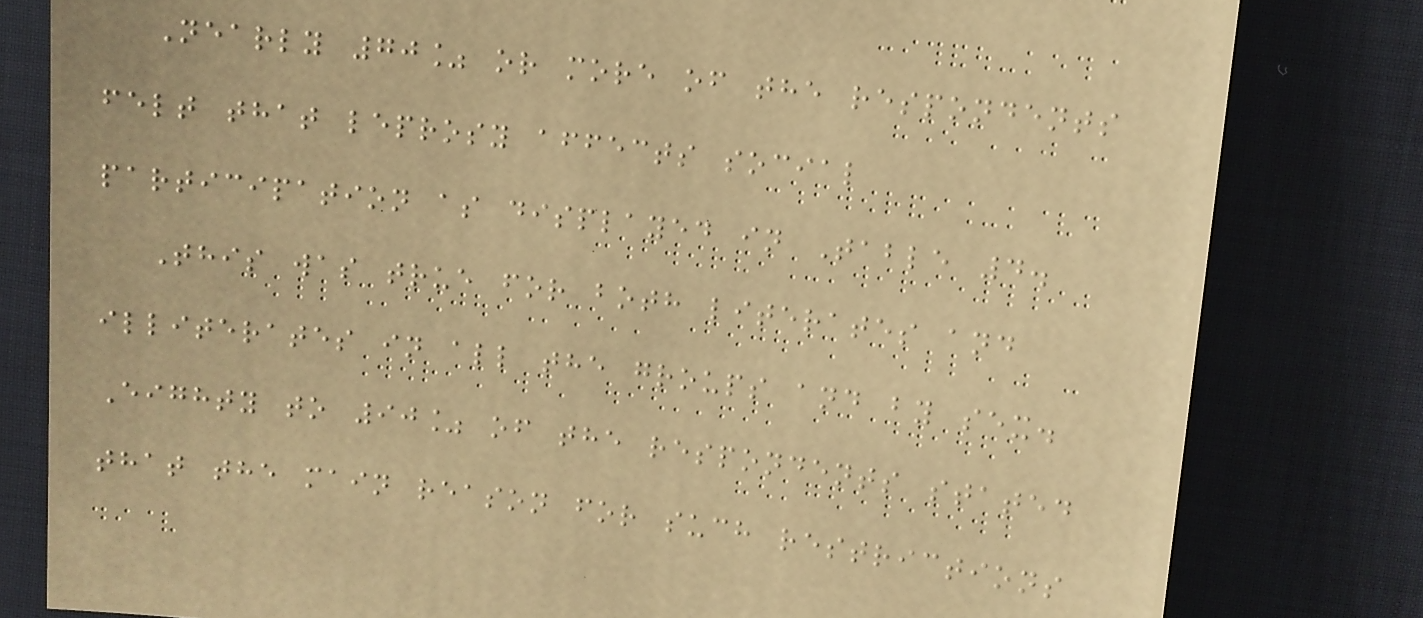Nearly 70% or more of the respondents
felt that leprosy affects social
participation as displayed in Table 4.
This was true for both literates and
illiterates in all the groups and by sex.
Eighty to 90% of the respondents stated
that the main reason for such restrictions
